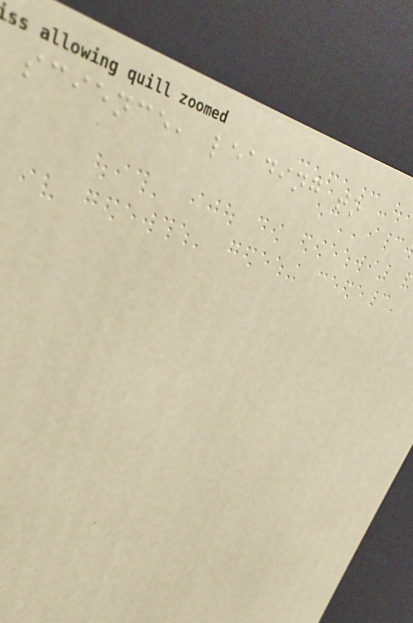science, leading to
